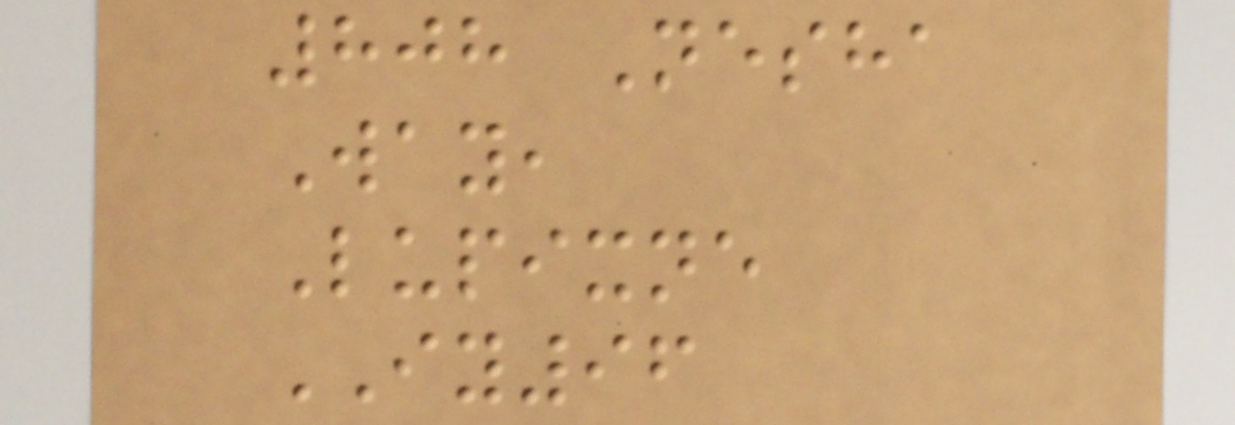808 Nesha
Way,
Lupixne
IY96
